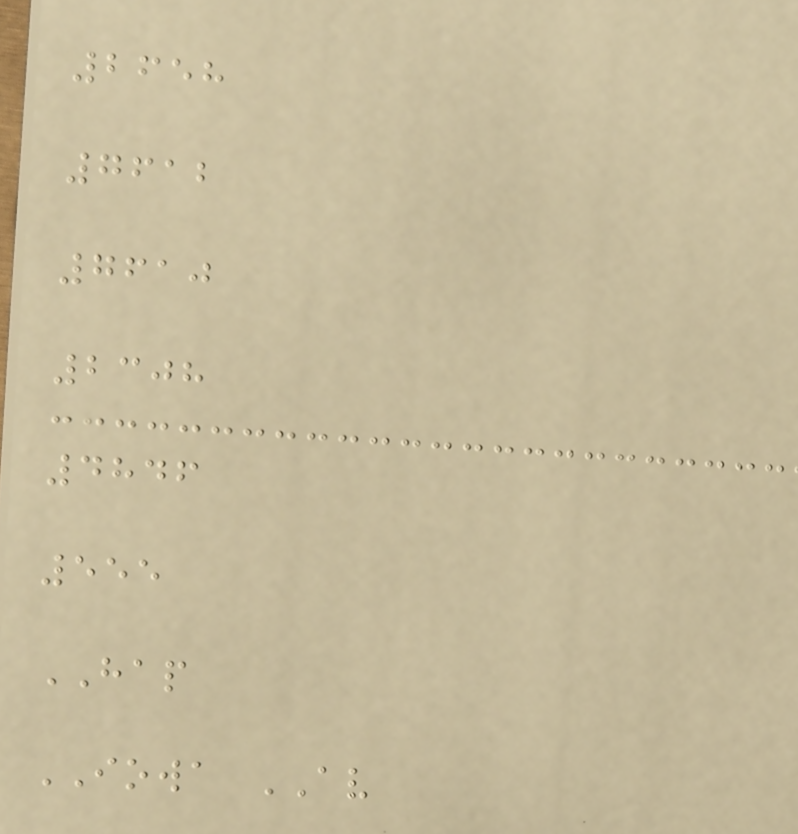2658
7612
7610
2308
4846
555
HAP
IOWA AV
